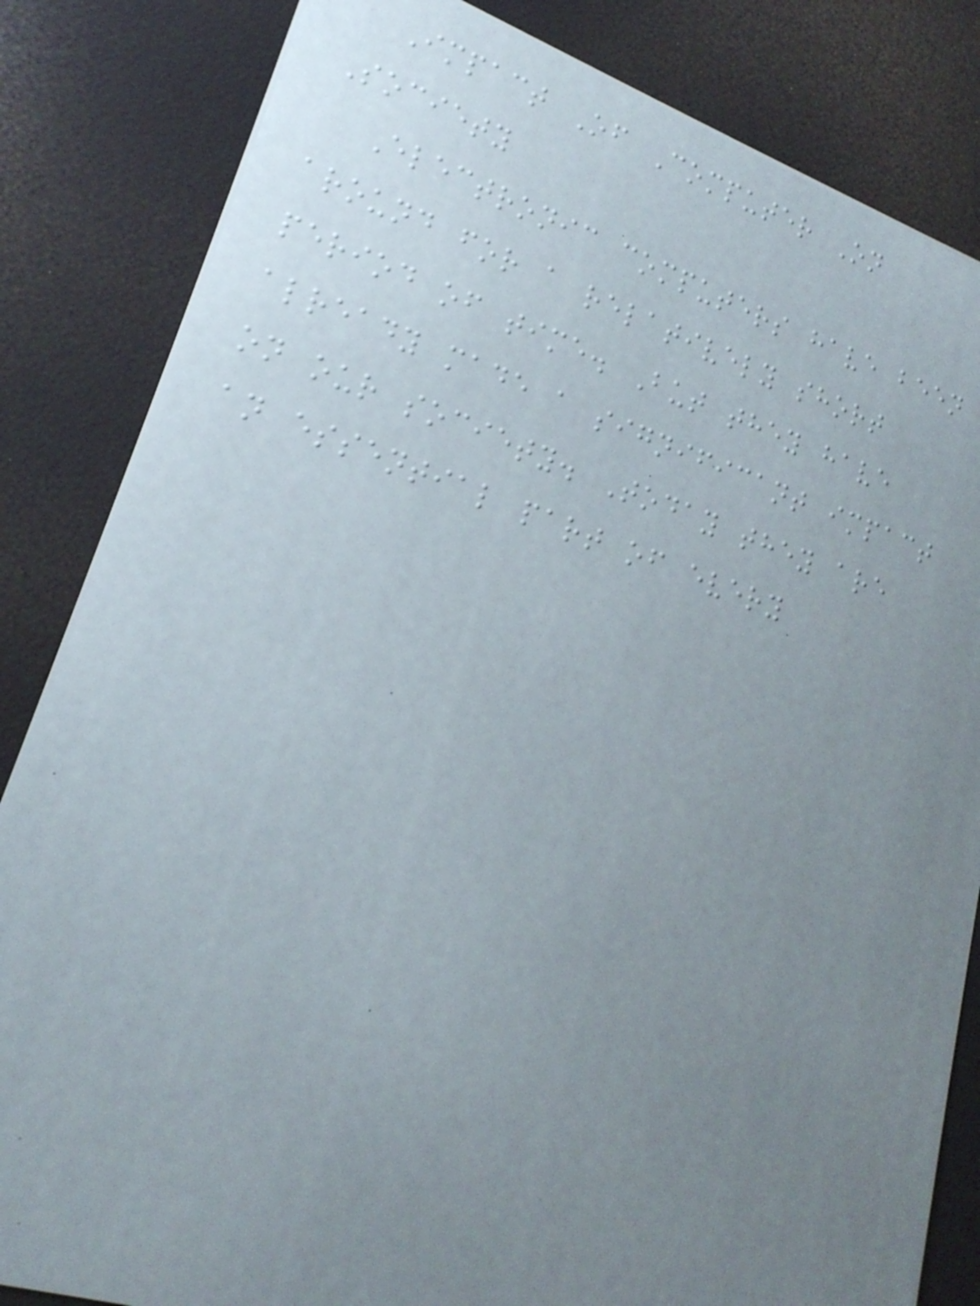Impact Of Computer On
Society
Electronic computers have been
around for a relatively short
period of time. But they have
already made a significant impact
on our society. Today they are
an essential part of every
